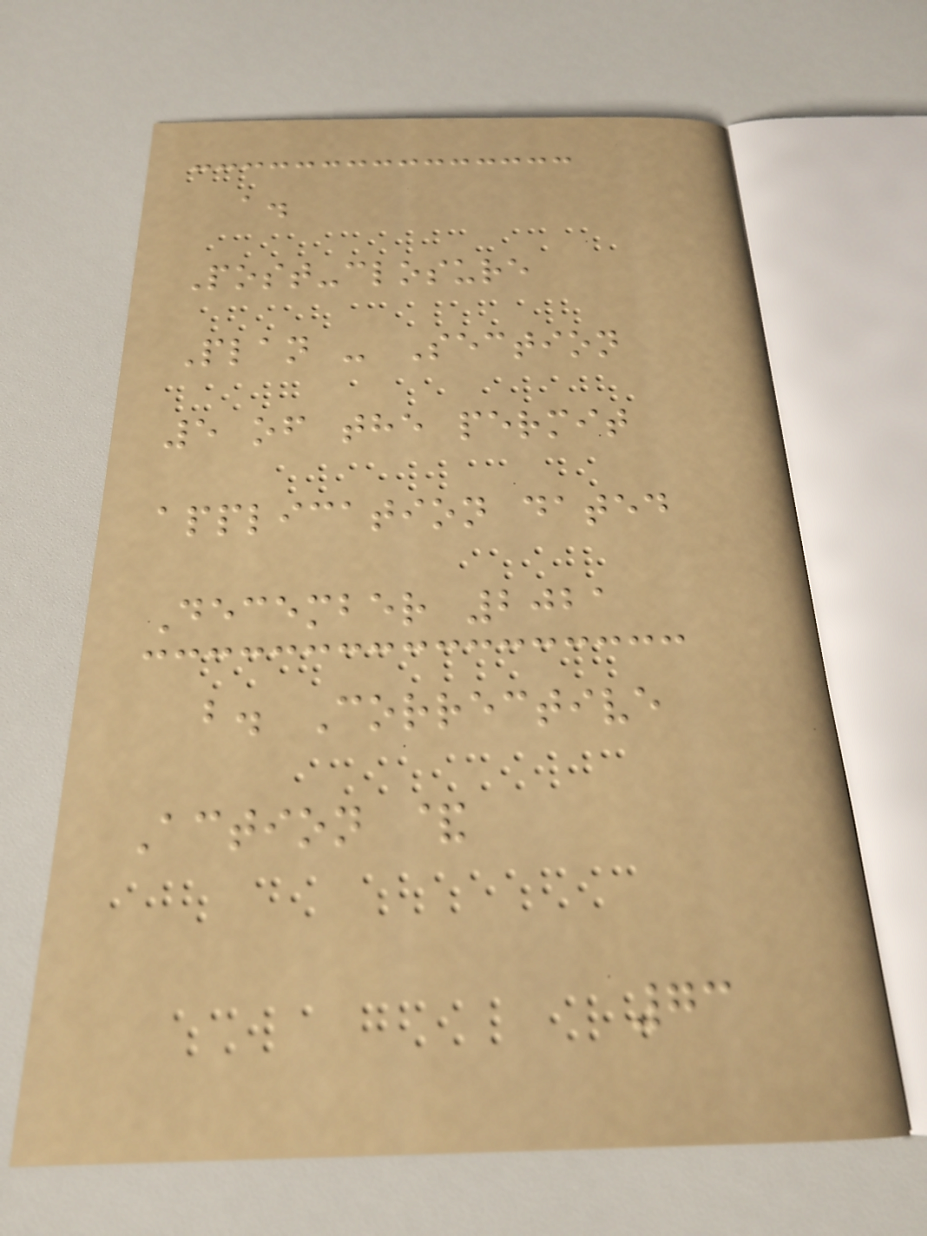a.
Post-closure
Plan - Section
5 of the permit
application dated
December 2021
b. Corrective
Action &
73
